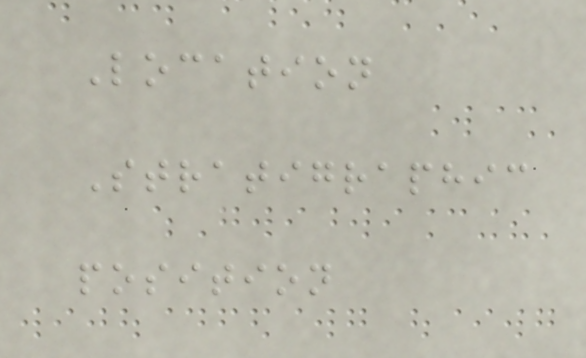Location
Stratigraphic
position
